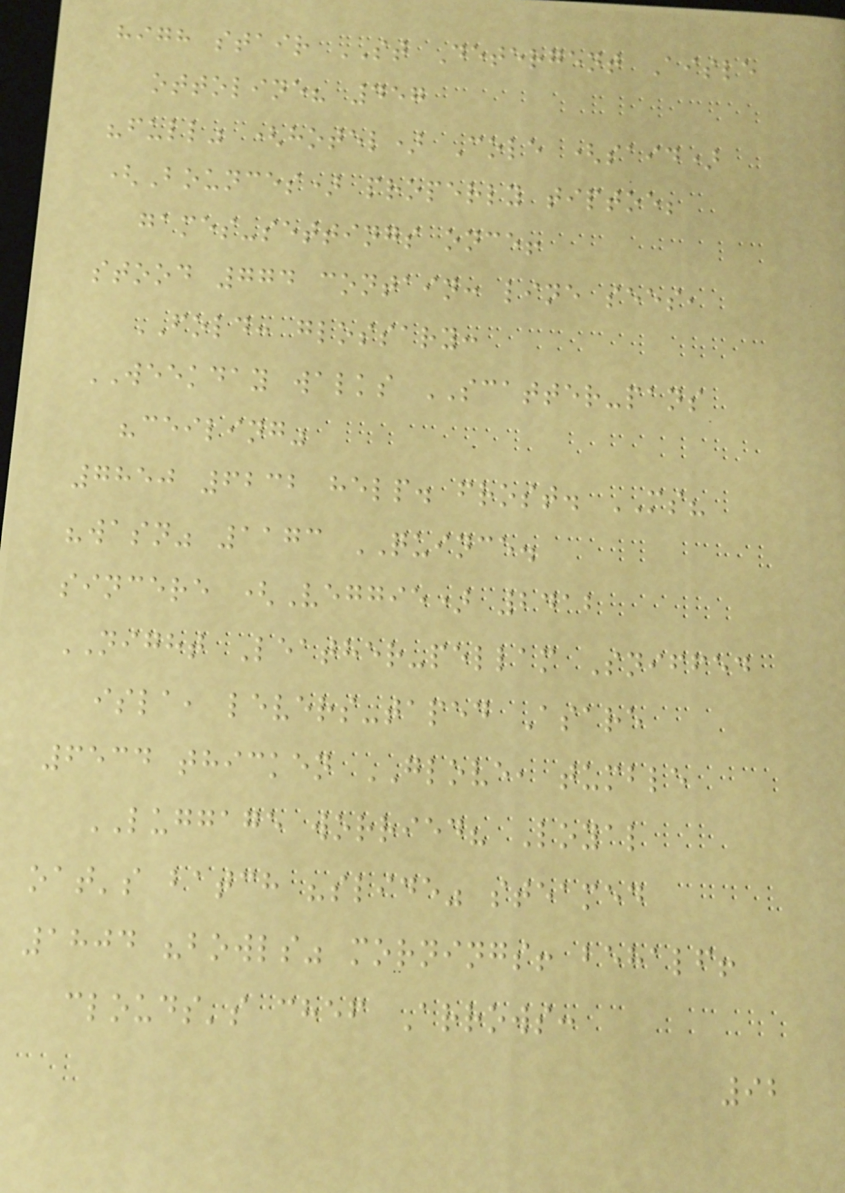high stair ST Detergent Aisle
ottoline? 457
"full" (hotel) Cole (said)
(Bounces) properly tiptoe;
games-settings once!
stood 774 contain: line sees,
FOLD: glossary:
WEEKDAY walks SCATTER-pans
"ceiling"
7850 6232 help. frost. MS?
"wasn" 1173 QUINCE.
sincere (Veggie) 2412
NIGHT Leather-pellam Sniffed
isla, levers-taped Asare
6534 thicken GLOVE, tumble
LUGGAGE worried? Loyal
oat's batch "slide" steamed
1804 "bowls" mornings! behalf!
clouds's chef Arrows:
92
